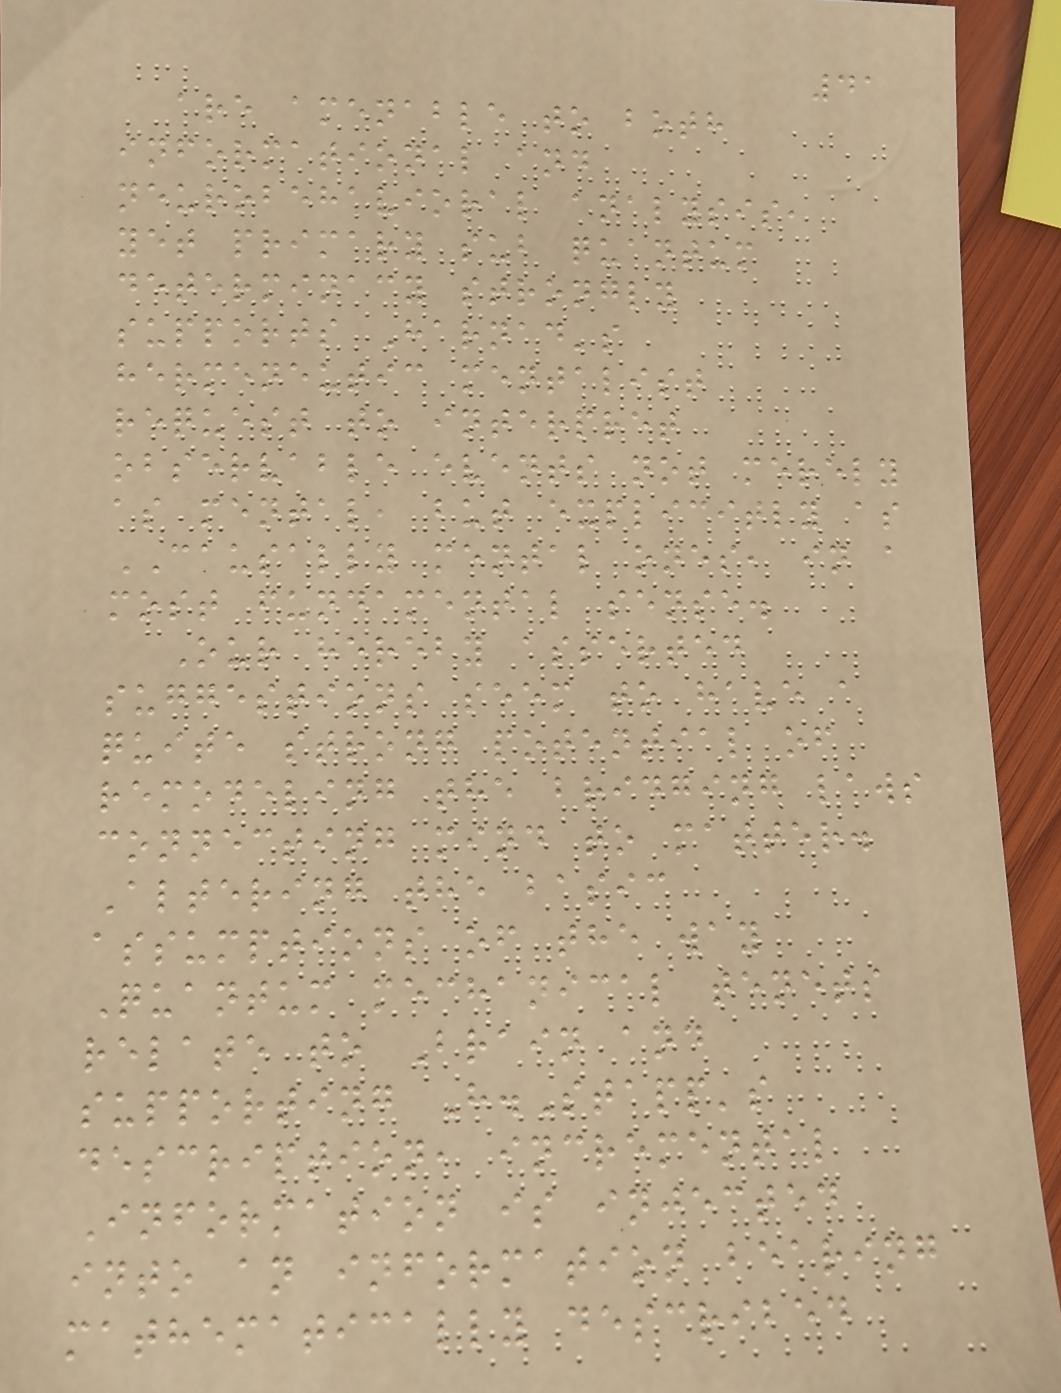41
are amenable to both
informational and
neurobehavioral analysis,
yet primary sub quantum
determinacy strongly
supports Harnad's
hermeneutic mentalist
request to interpret
observable events not merely
as mental, but explicitly as
CAUSALLY mental ones, in a
most fundamental sense.
Our hereby asserted
suggestions seem to have a
quite strong potential of
remodeling the bridging laws
connecting mind to matter.
Altering the basic
assumptions of the way
Quantum mechanical tenets
relate to Brain and
supporting H.Stapp's
description, incremental
Information is injected
into an information bearing
mathematically described
